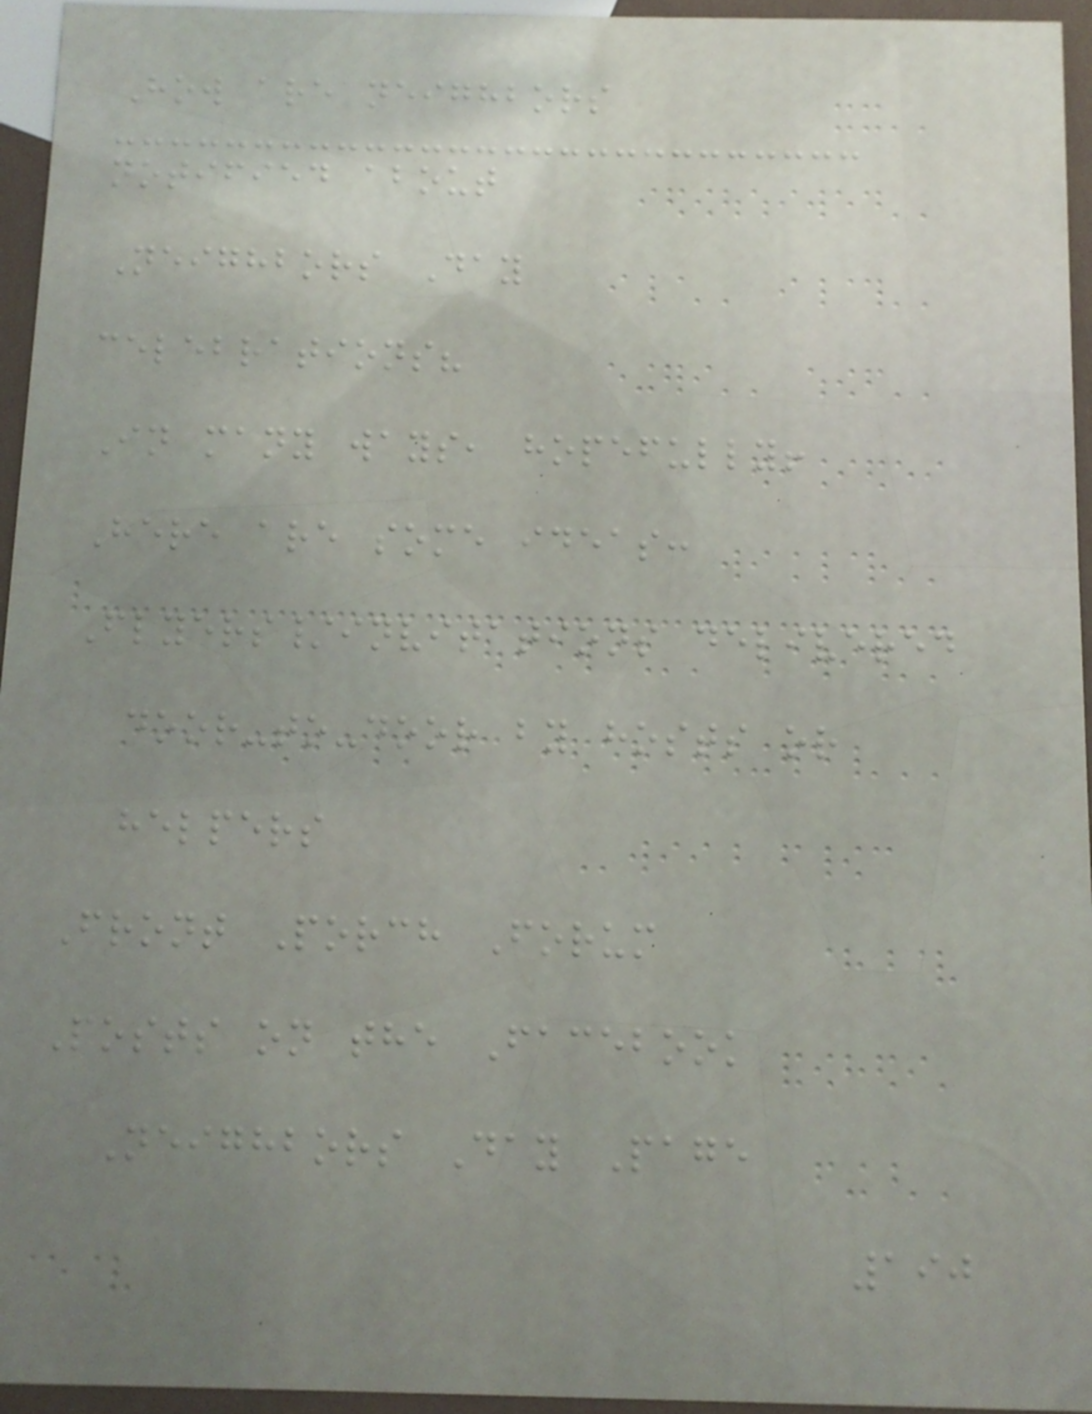How are neighbors
notified about
Neighbors Day
celebrations?
In many ways, hopefully!
Here are some ideas:
Flyers/invitations delivered
door-to-door by hosts or
helpers
Front Porch Forum
Posts on the Facebook
Neighbors Day Page
190
